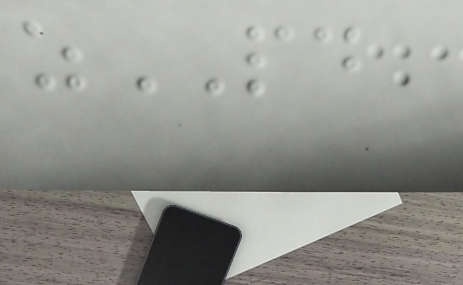zPD
